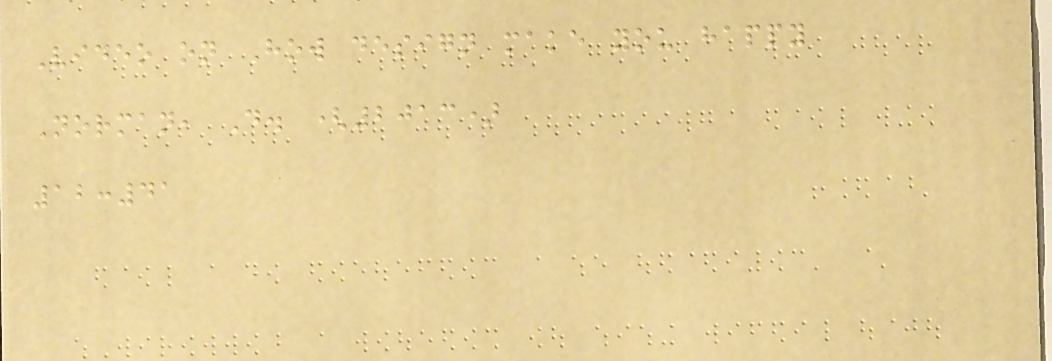Video on How design make you happy
Norman, D. (2013)
12:41
